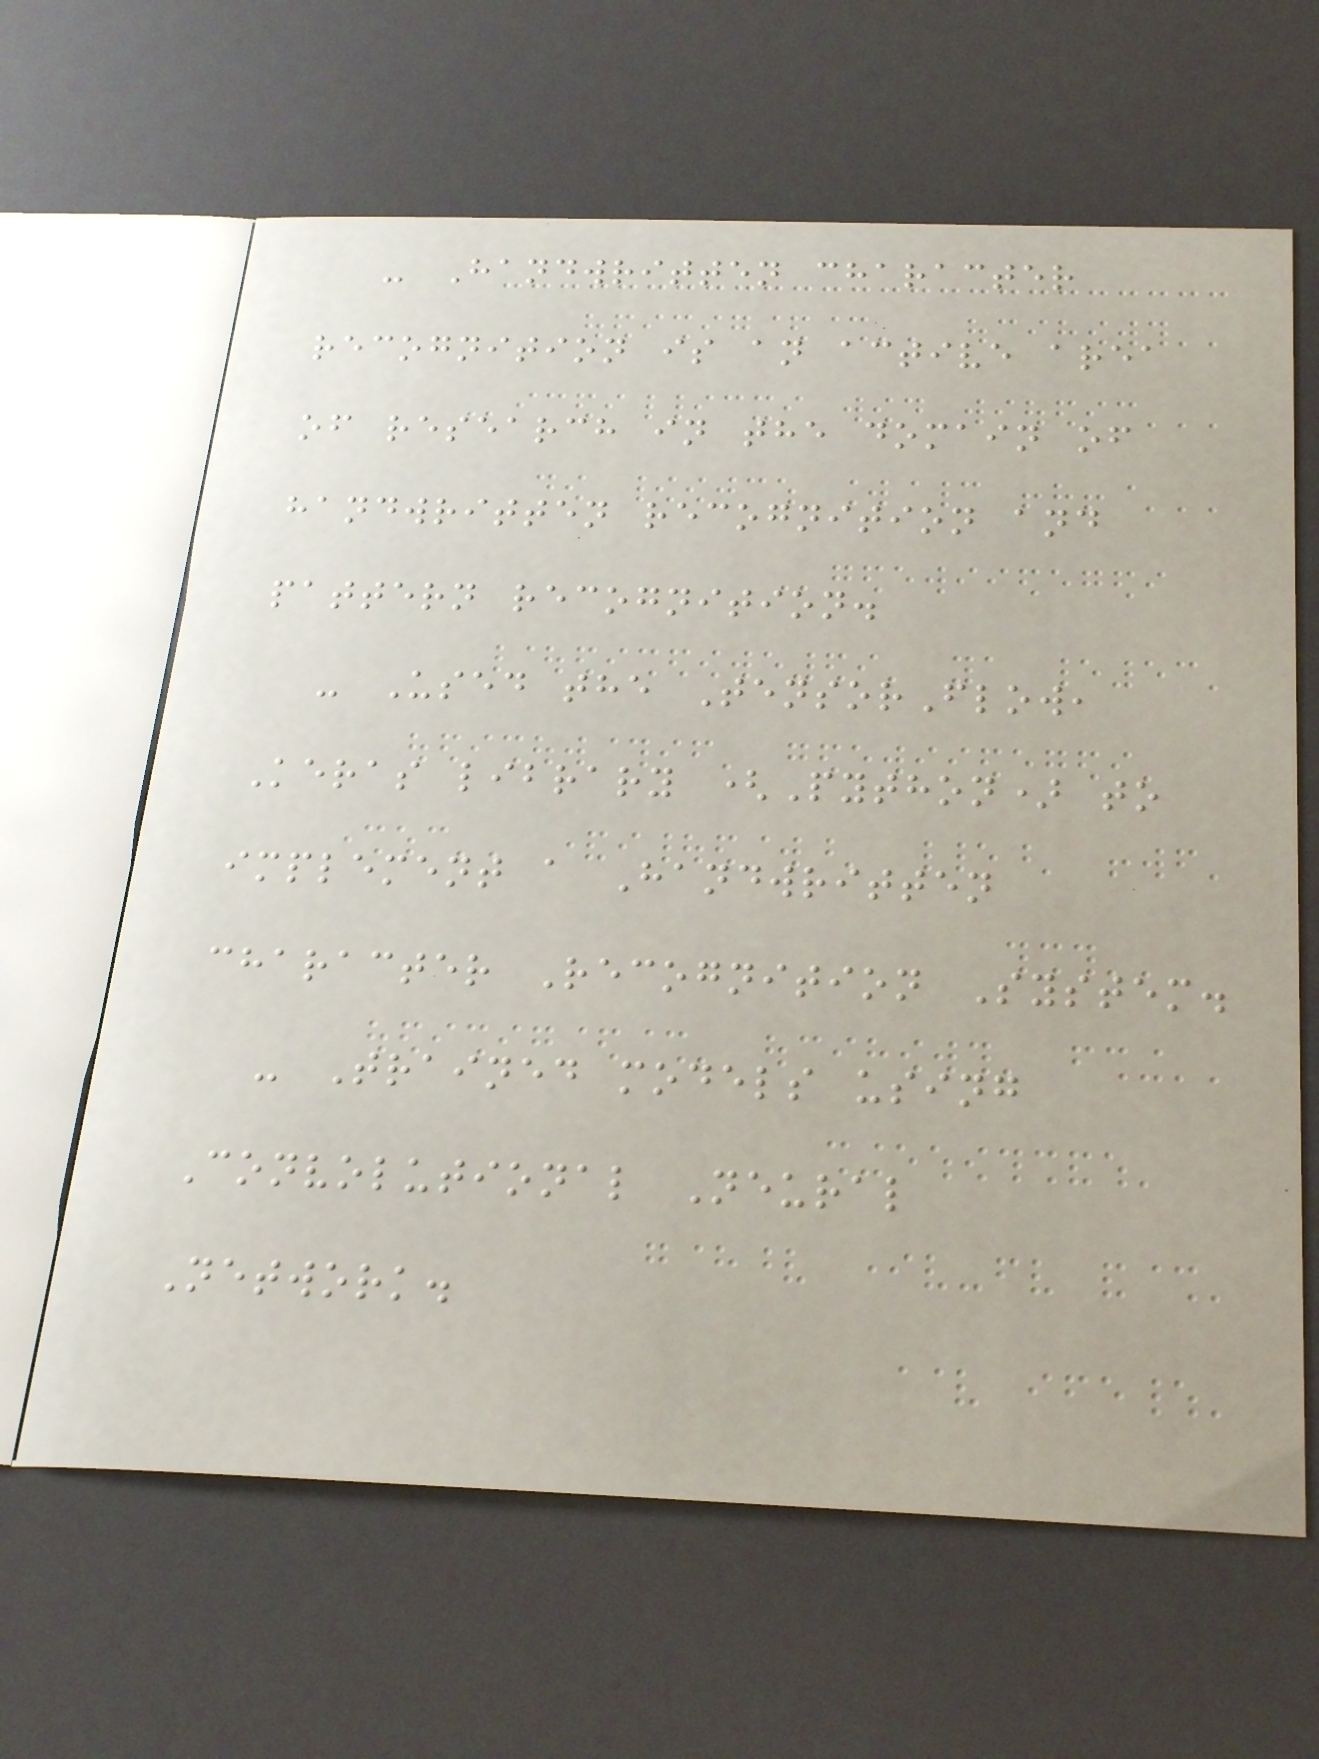- Handwritten character
recognition is an active area
of research in the domain of
handwritten recognition and
pattern recognition.
- Used the TensorFlow,
Keras library (Python) to
implement a Handwritten
character Recognition System.
- Trained models using
Convolutional Neural
Network.
